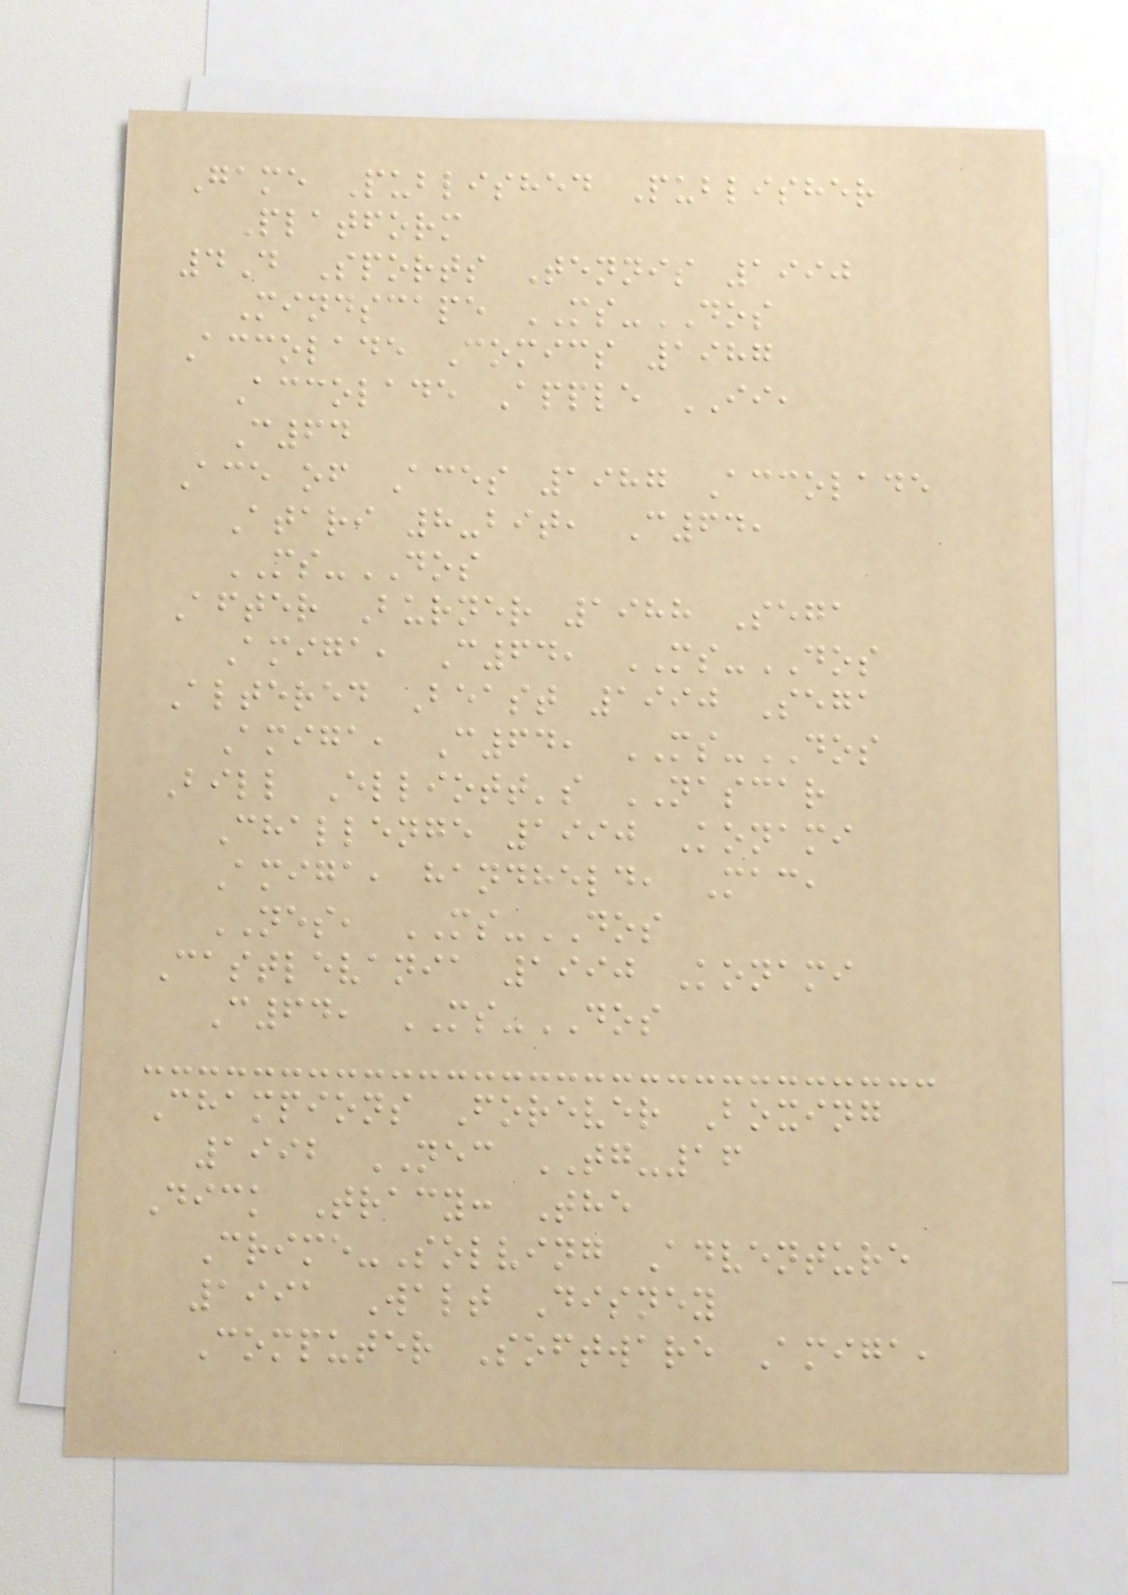Game Published Publisher
Platform
4D Sports Tennis 1990
Mindscape MS-DOS
Accolade Comics 1987
Accolade Apple II,
C64
Ace of Aces 1987 Accolade
Atari 8-bit, C64,
MS-DOS
After Burner 1988 Sega
Amiga, C64, MS-DOS
Altered Beast 1990 Sega
Amiga, C64, MS-DOS
Bill Elliott's NASCAR
Challenge 1990 Konami
Amiga, handheld, Mac,
NES, MS-DOS
Castlevania 1990 Konami
C64, MS-DOS
Champions Forever Boxing
1992 NEC TG-16
Dick Tracy: The
Crime-Solving Adventure
1991 Walt Disney
Computer Software Amiga,
